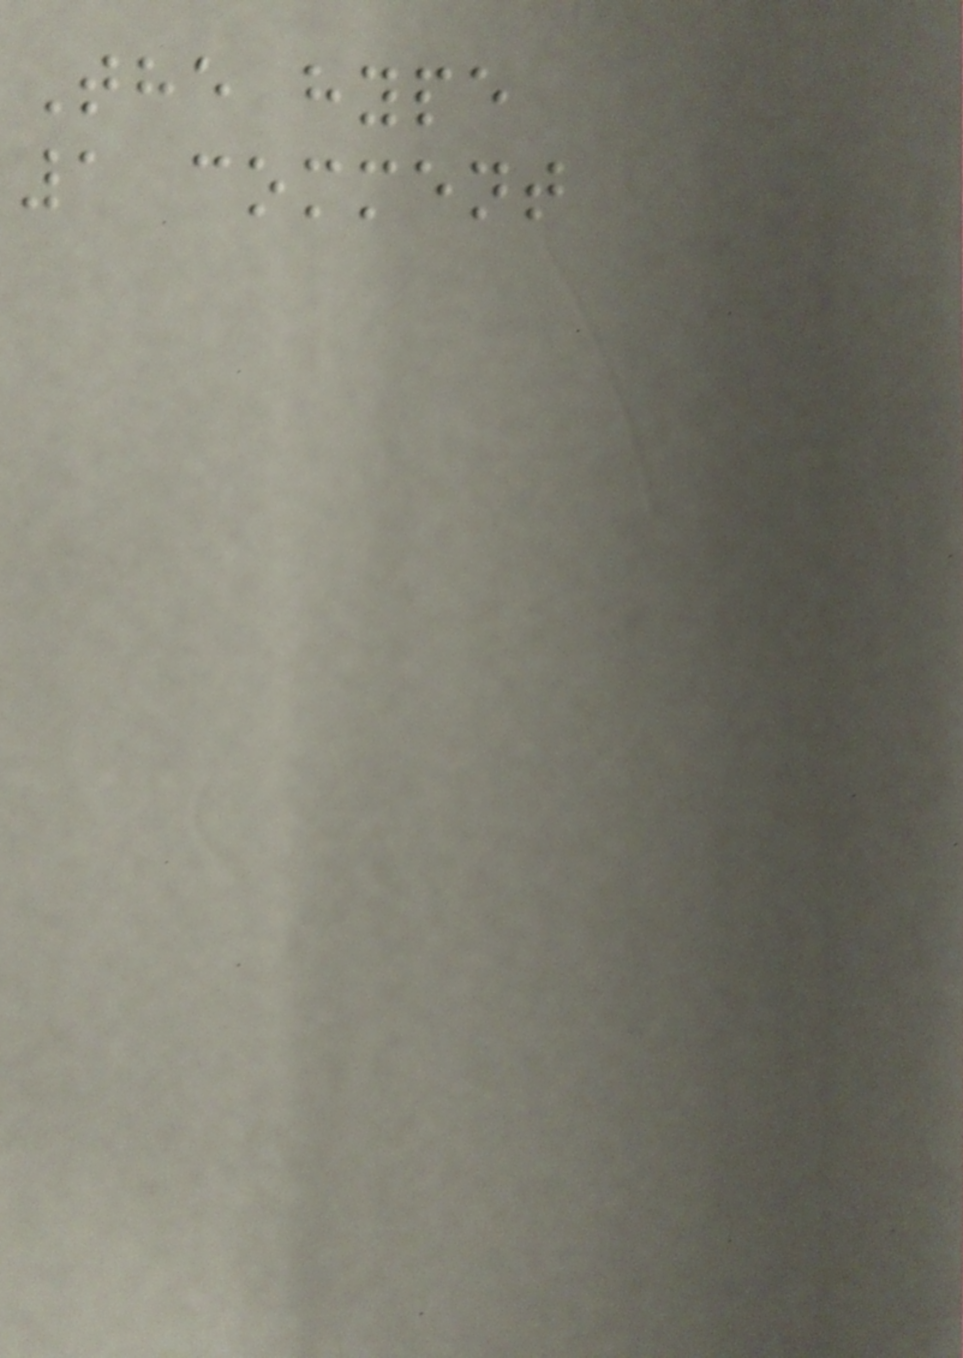The hype
1 comment
